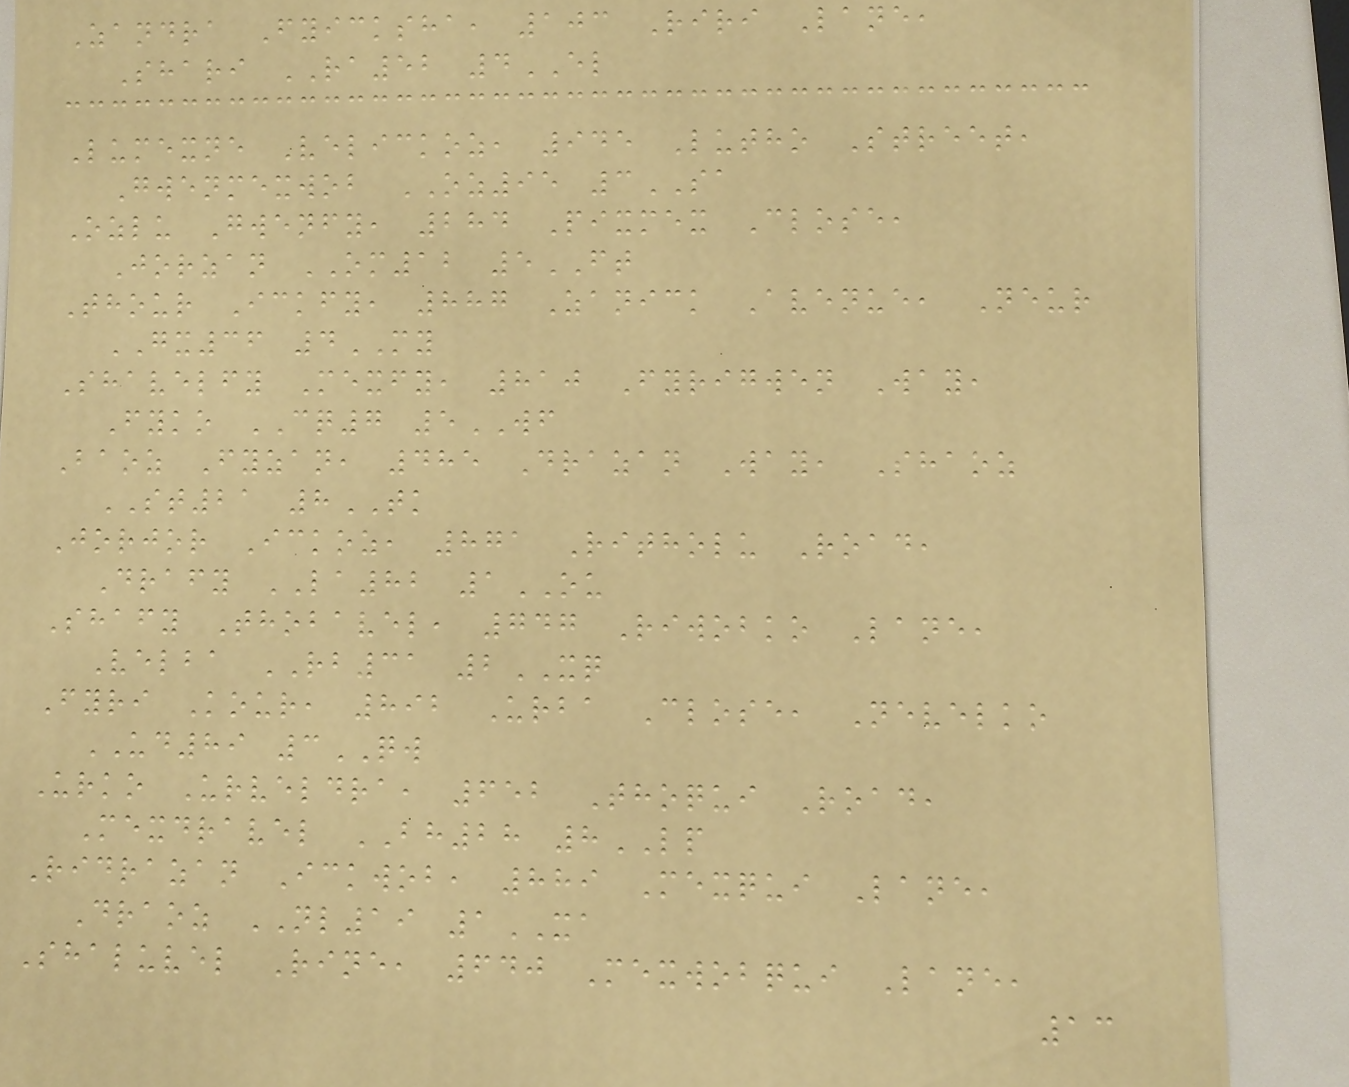Zandra Fyicksha, 103 Riri Lane,
Shari RA52 4EL
Lumexne Velickoz, 945 Lutho Street,
Gwenmexwob OZ95 3SA
Ozlu Gwenfy, 284 Pixmex Close,
Jorzan OM12 5FT
Thour Ickfy, 887 Zanick Avenue, Neur
GX36 4MY
Shavelfy Mexfy, 810 Fyrigwen Way,
Fyko CQ7 5WF
Baoz Fyzan, 485 Drazan Way, Shaoz
ST21 8TK
Jorjor Ickoz, 871 Ritholu Road,
Drafy LA82 1OU
Shafy Thobavel, 747 Riwobko Lane,
Velba RB31 2XQ
Fyri Kour, 892 Urba Close, Nevelko
UD89 3QW
Urko Urveldra, 652 Thoqui Road,
Mexdravel BH28 8LP
Ridrazan Ickwob, 889 Mexqui Lane,
Draoz NL19 1XA
Shaluvel Rine, 640 Mexwobqui Lane,
13
